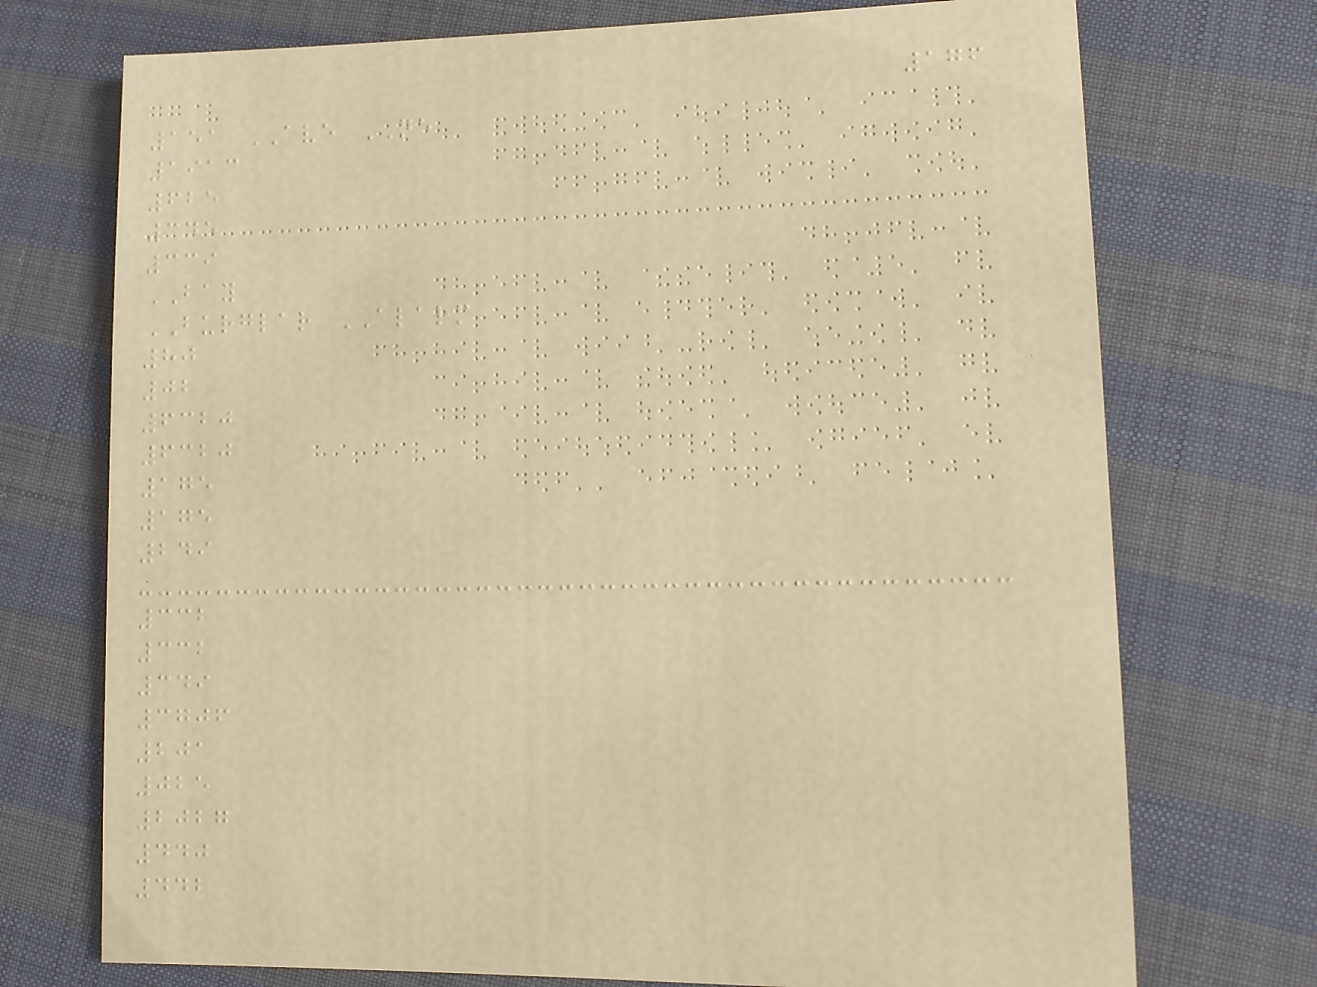176
151 AVE NE
1913
625
345
339
BAY
BURGLAR ALARM
80
02
6320
6320
175
175
249
332
332
349
3706
201
025
2027
440
442
